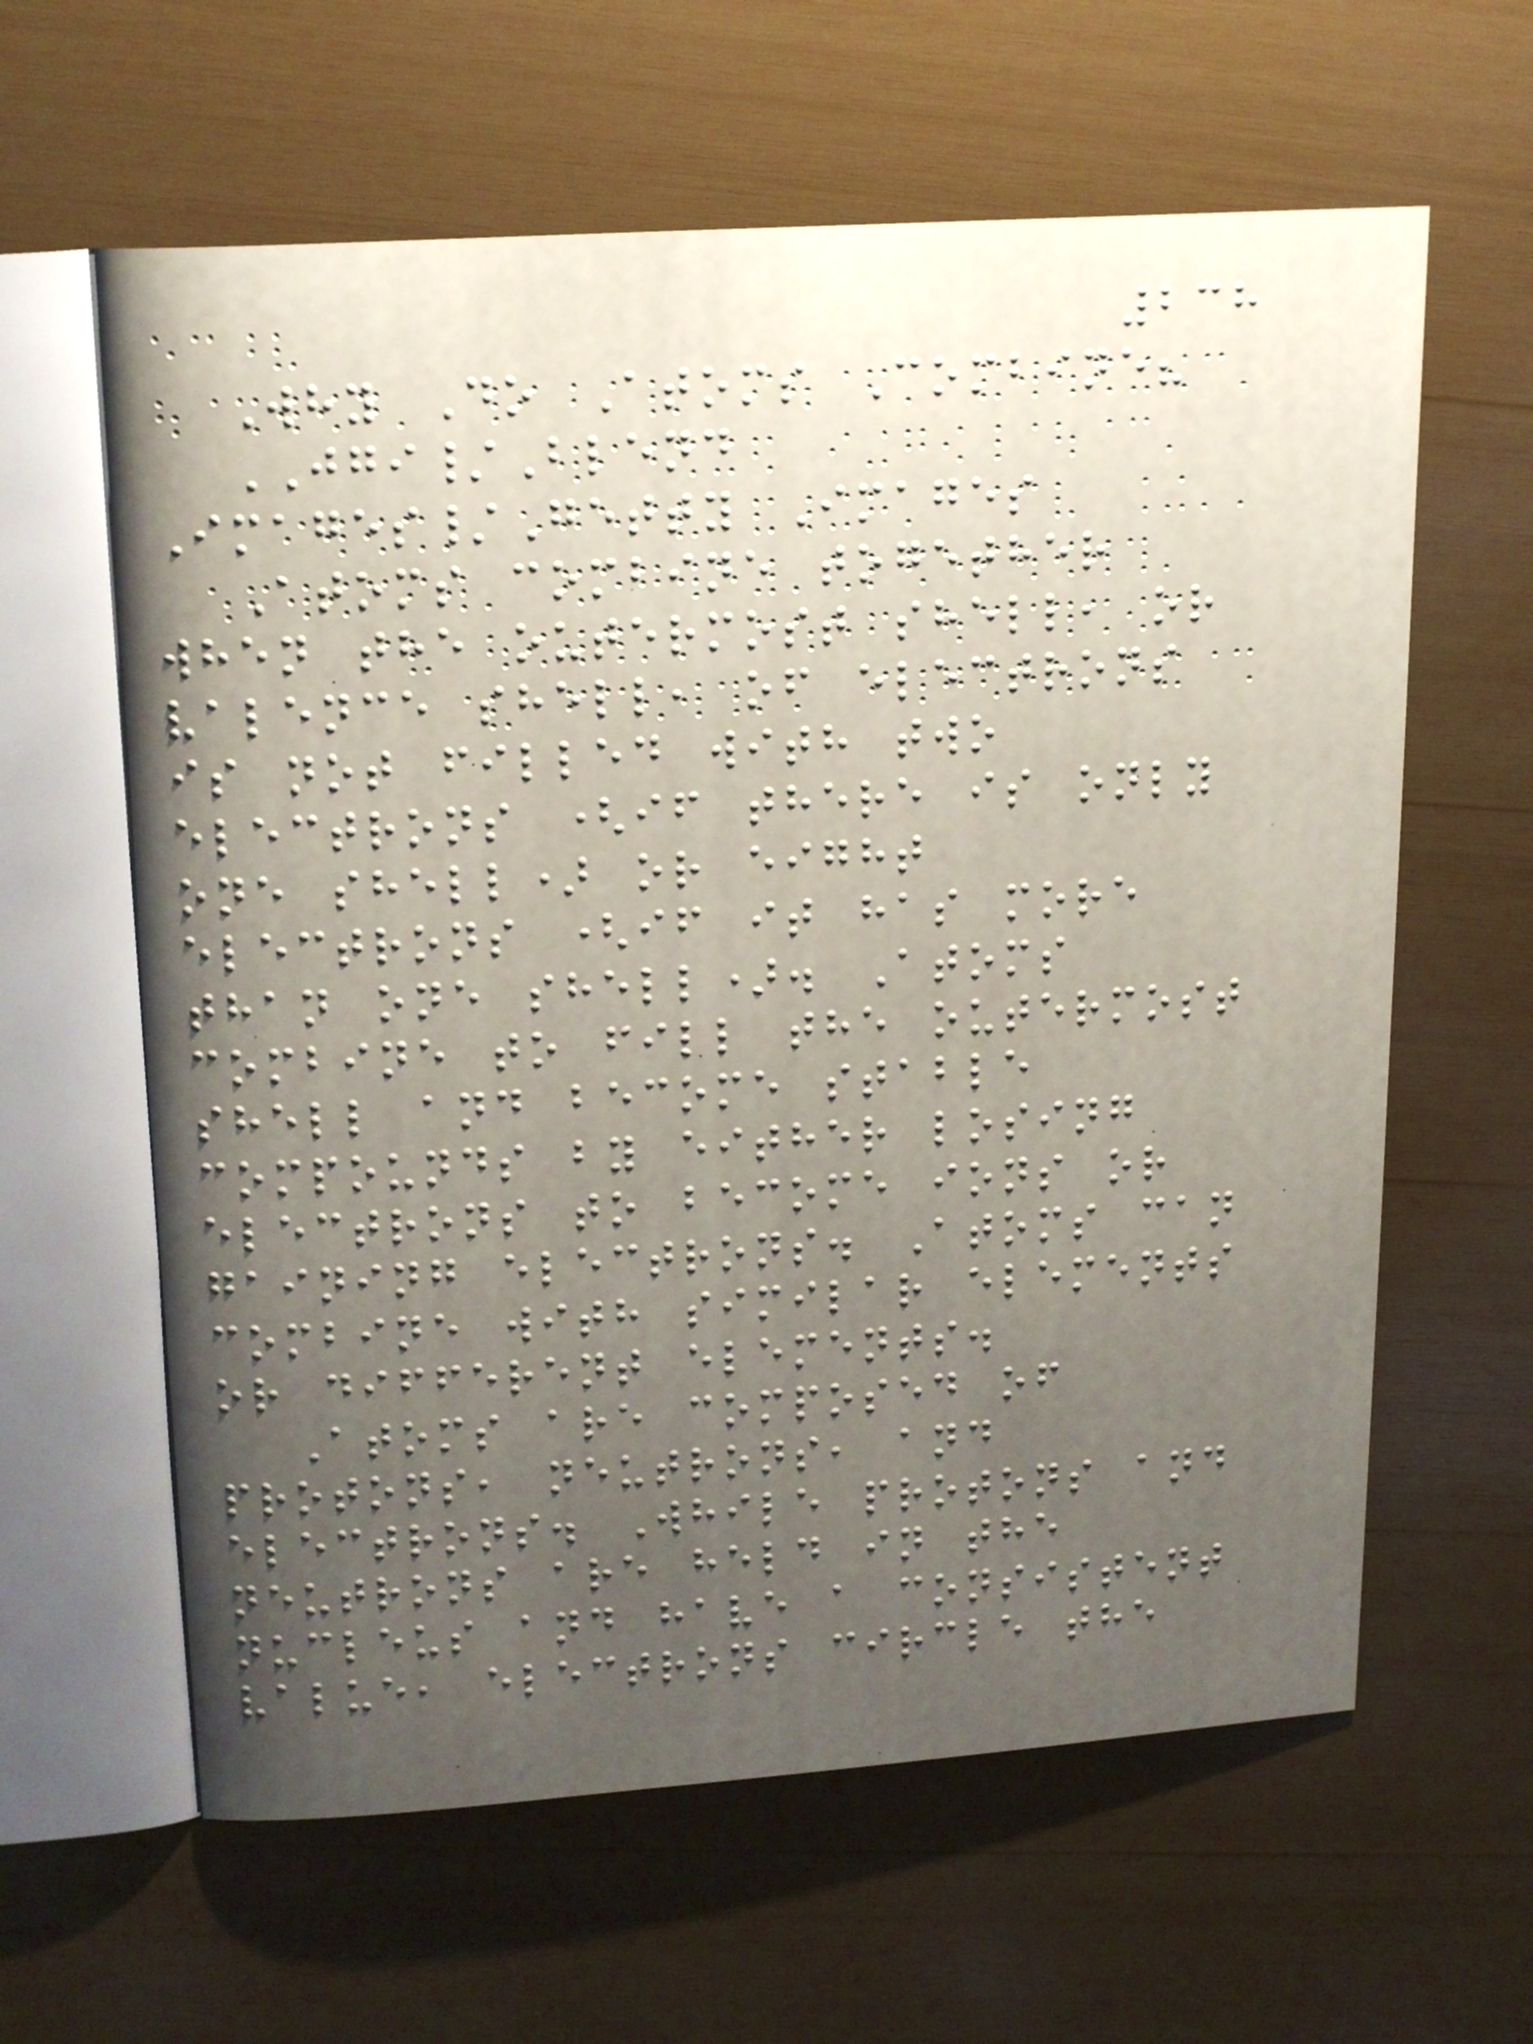238
Why Do Atoms Combine?
JGI/Blend
Images/Getty Images
Atoms combine together
when the outermost shell, or
valence shell, of electrons
is not filled with two
electrons (if there is only
one shell) or eight
electrons (if it has more
than one shell). Atoms
combine to fill the outermost
shell and become stable
compounds by either losing
electrons to become ions or
gaining electrons. Atoms can
combine with similar elements
or different elements.
Atoms are composed of
protons, neutrons, and
electrons. While protons and
neutrons are held in the
nucleus and have a consistent
value, electrons circle the
